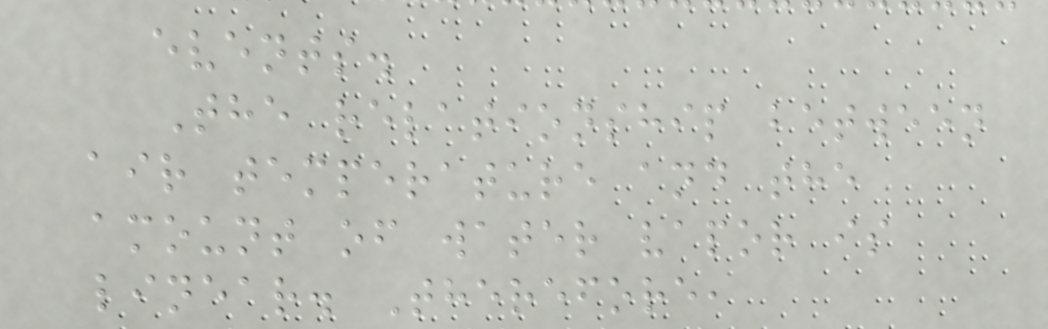events.
The relationship between
air temperature and the
amount of water vapor is
linear. Therefore,
